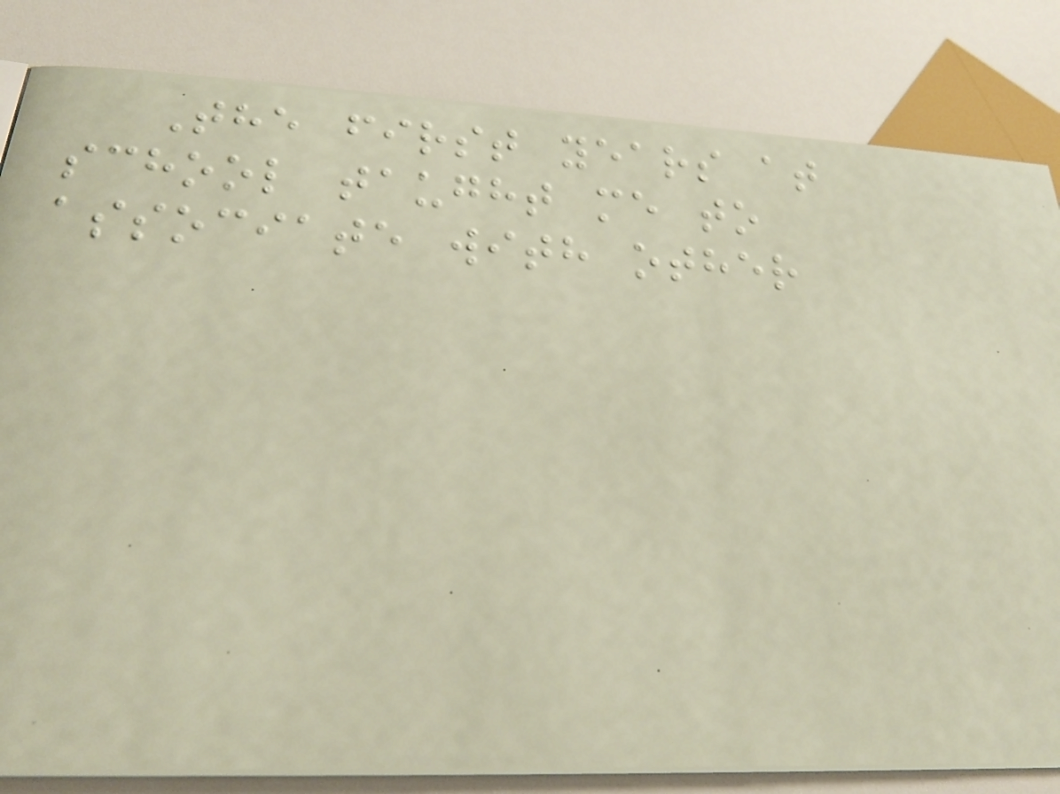The first years at
school taught me to
associate with other
